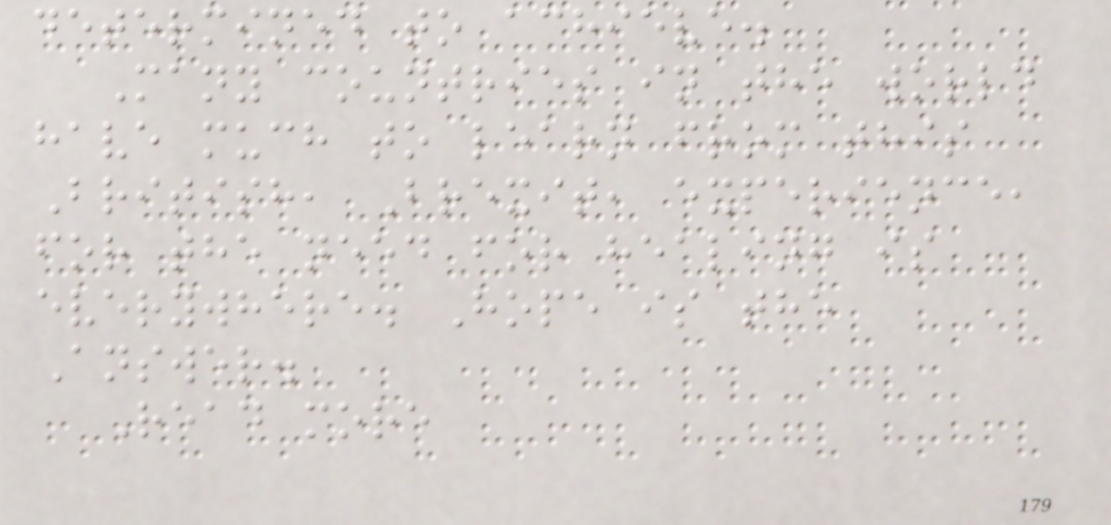determined to achieve.
Many countries in the world
have much to learn from this
British, Brexit, experience,
for the need for healing is
everywhere. Hope is the
Answer.
Read more
